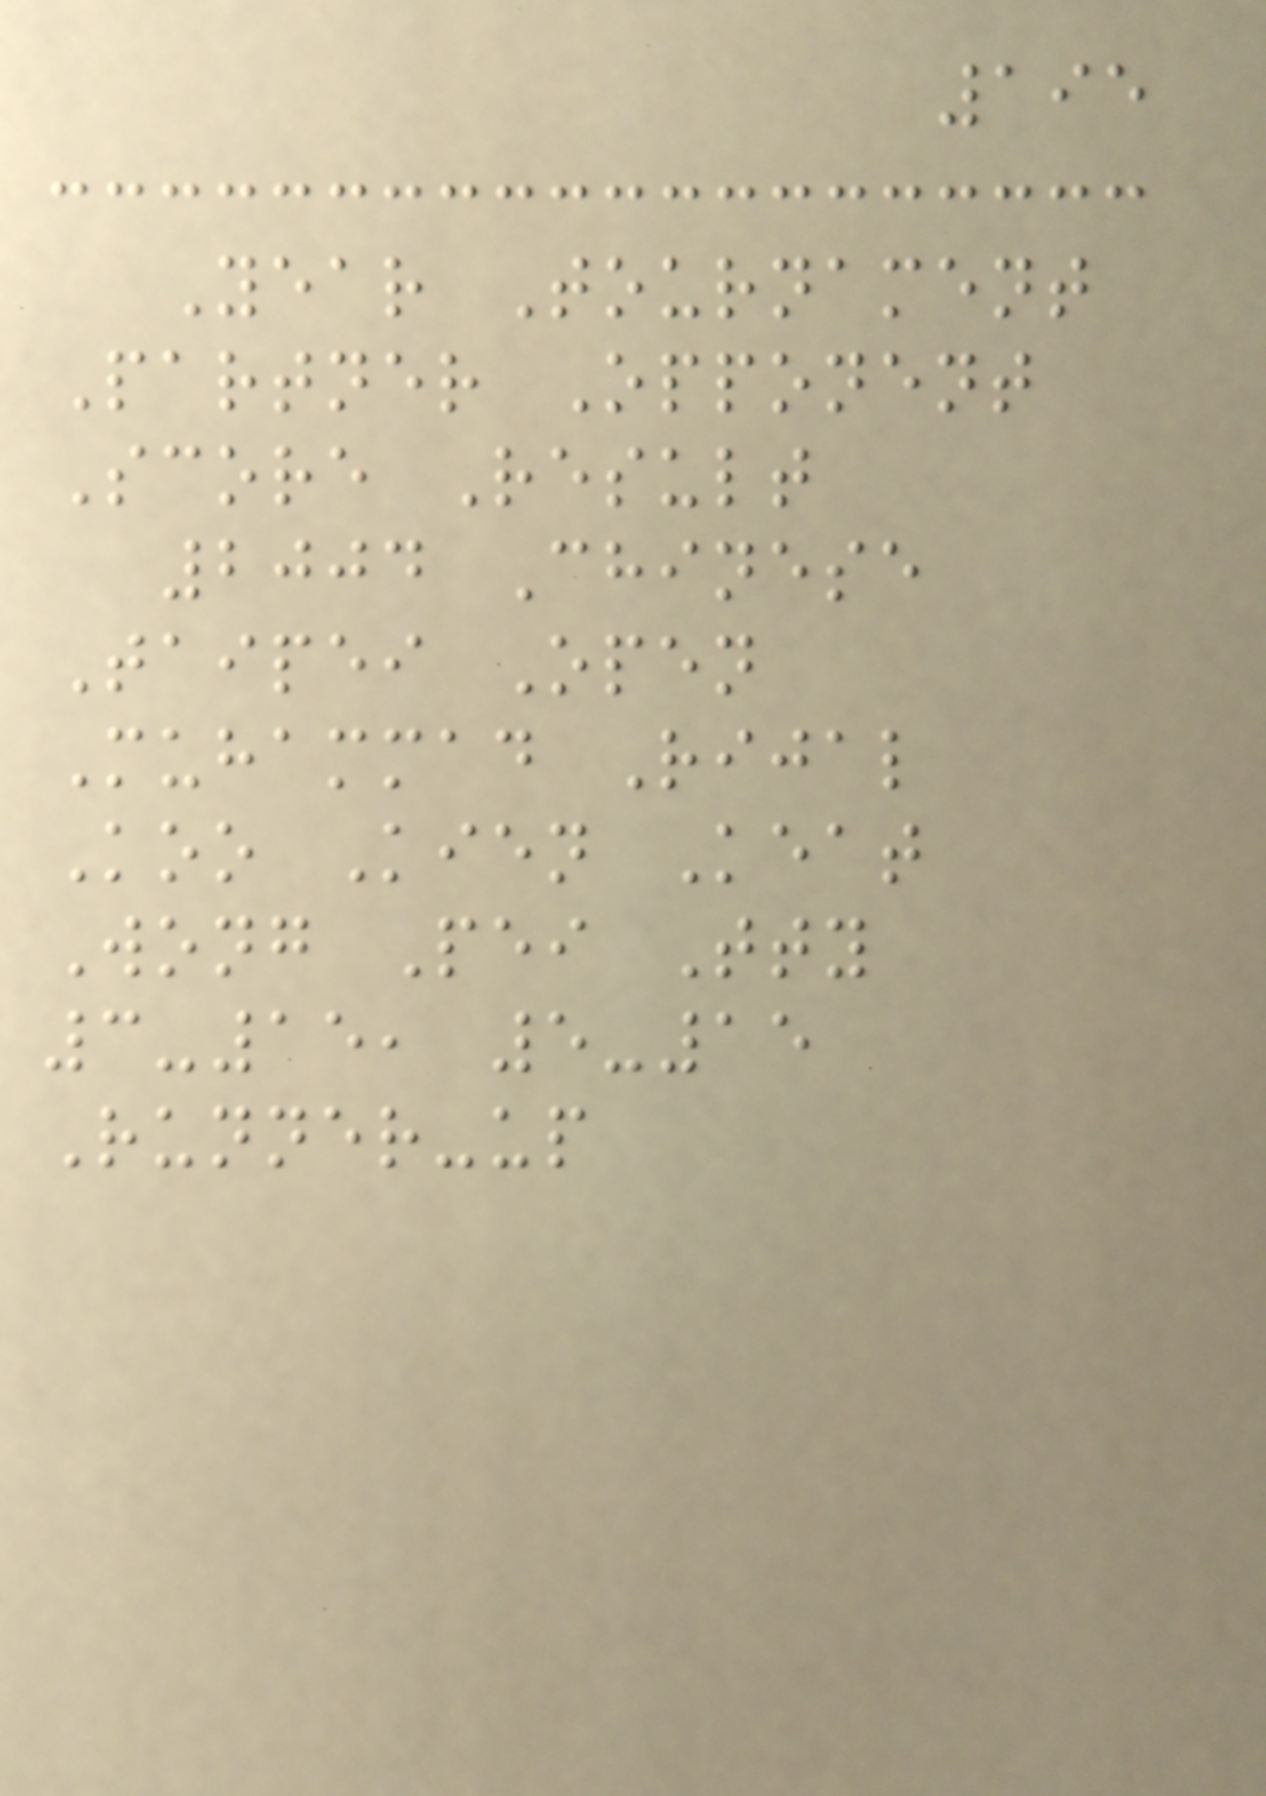195
Year Tournament
Partner Opponent
Score Result
2004 Chinese
Taipei Open
Muhammad Rijal
Koo Kien Keat
Wong Pei Tty
3-15, 5-15
Runner-up
